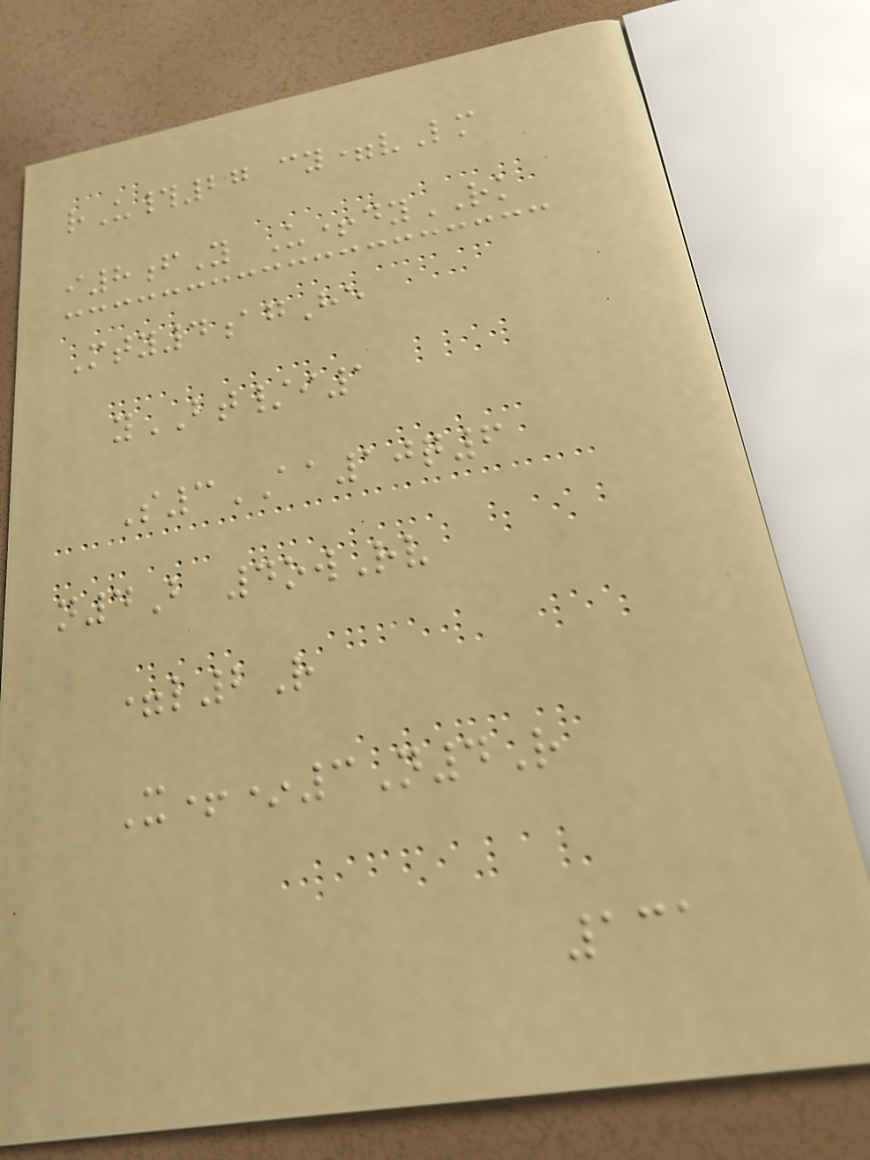rU#27 cy=vLm
i8fY U+dyRK
Mty4agHe
yBT/i1
S3AA10q6
n4B 4owRv
=l2R
X+*3N4R
131
